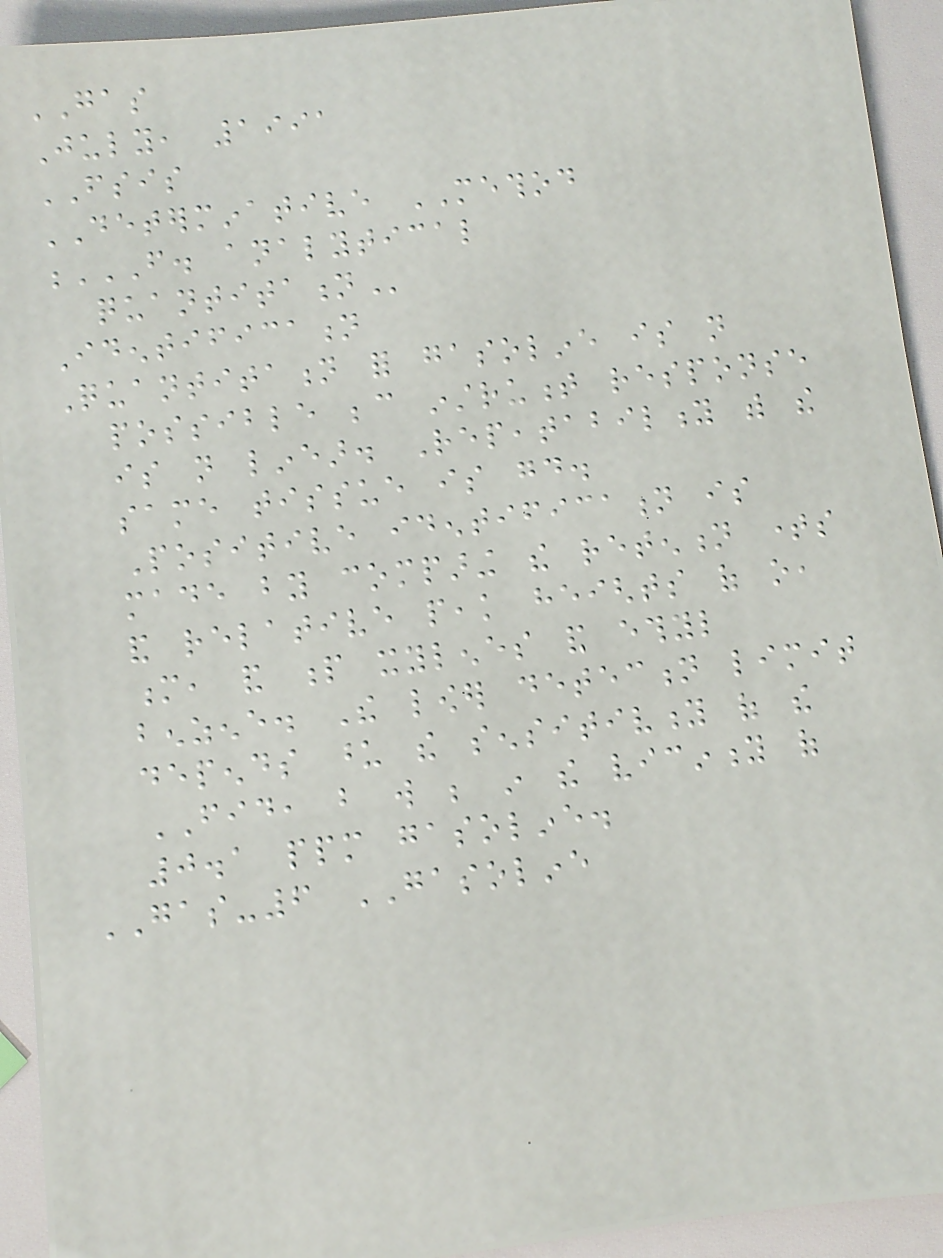GAS
July, 1991
FSIS
DETERMINATIVE METHOD
F. ANALYTICAL
QUANTITATION
Identification
Quantitation for gasoline is not
possible because instrument response
is not linear. Repeatability with the
same tissue is good.
Positive identification is
made by comparing the retention times
and relative peak heights of o,
m, and p xylenes and ethyl
benzene. The lower detection limit
depends upon the sensitivity of the
FID, but will be in the vicinity of
0.1 ppm gasoline.
GAS-6 GASOLINE
